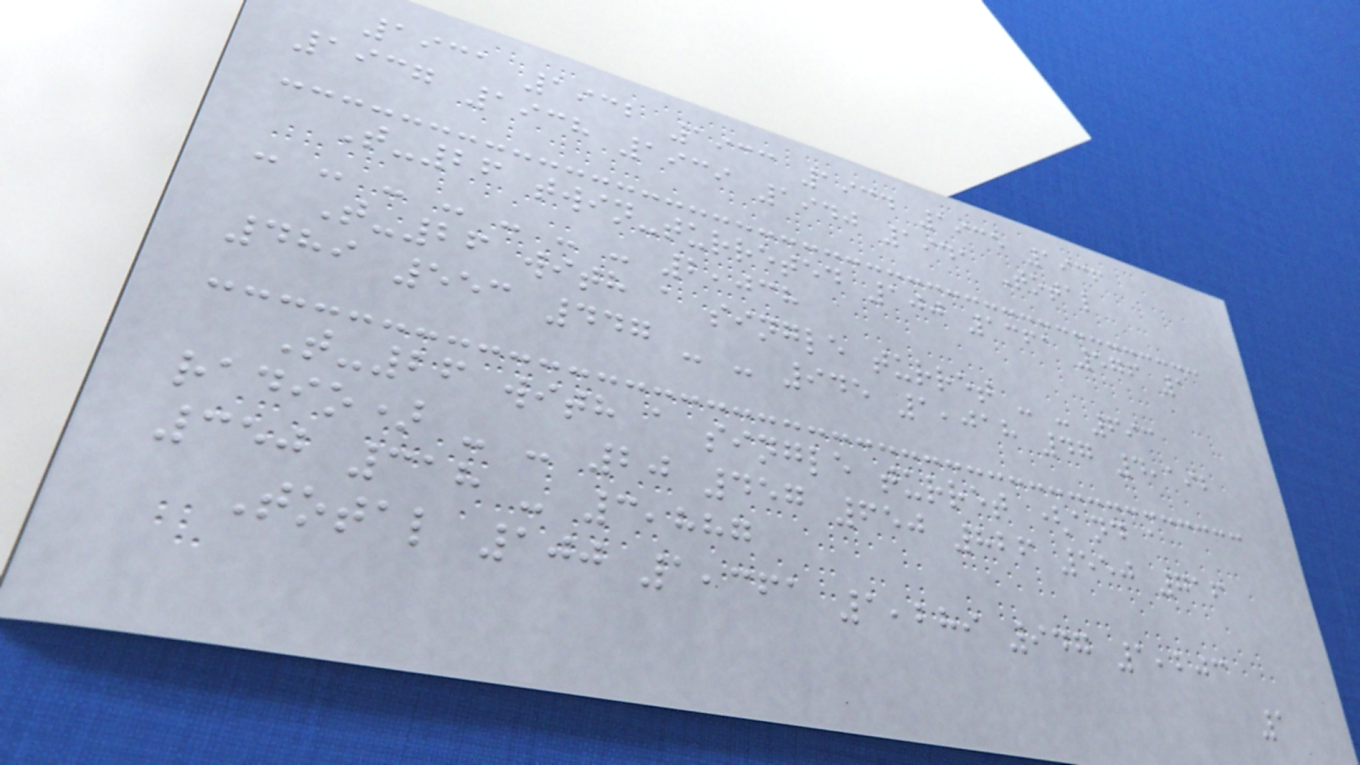1931 1932 1933 1934 1935 1936
1937 1938 1939 1940 1941 Total
T-26 twin-turreted 100 1361 576 1
- - - - - - - 2,038
T-26 with a single turret - - 693
489 553 447 - - 945 1,018 47 4,192
T-26 with a single turret (and a
radio) - - 20 457 650 826 550 716
350 318 - 3,887
Total 100 1,361 1,289 947 1,203
1
